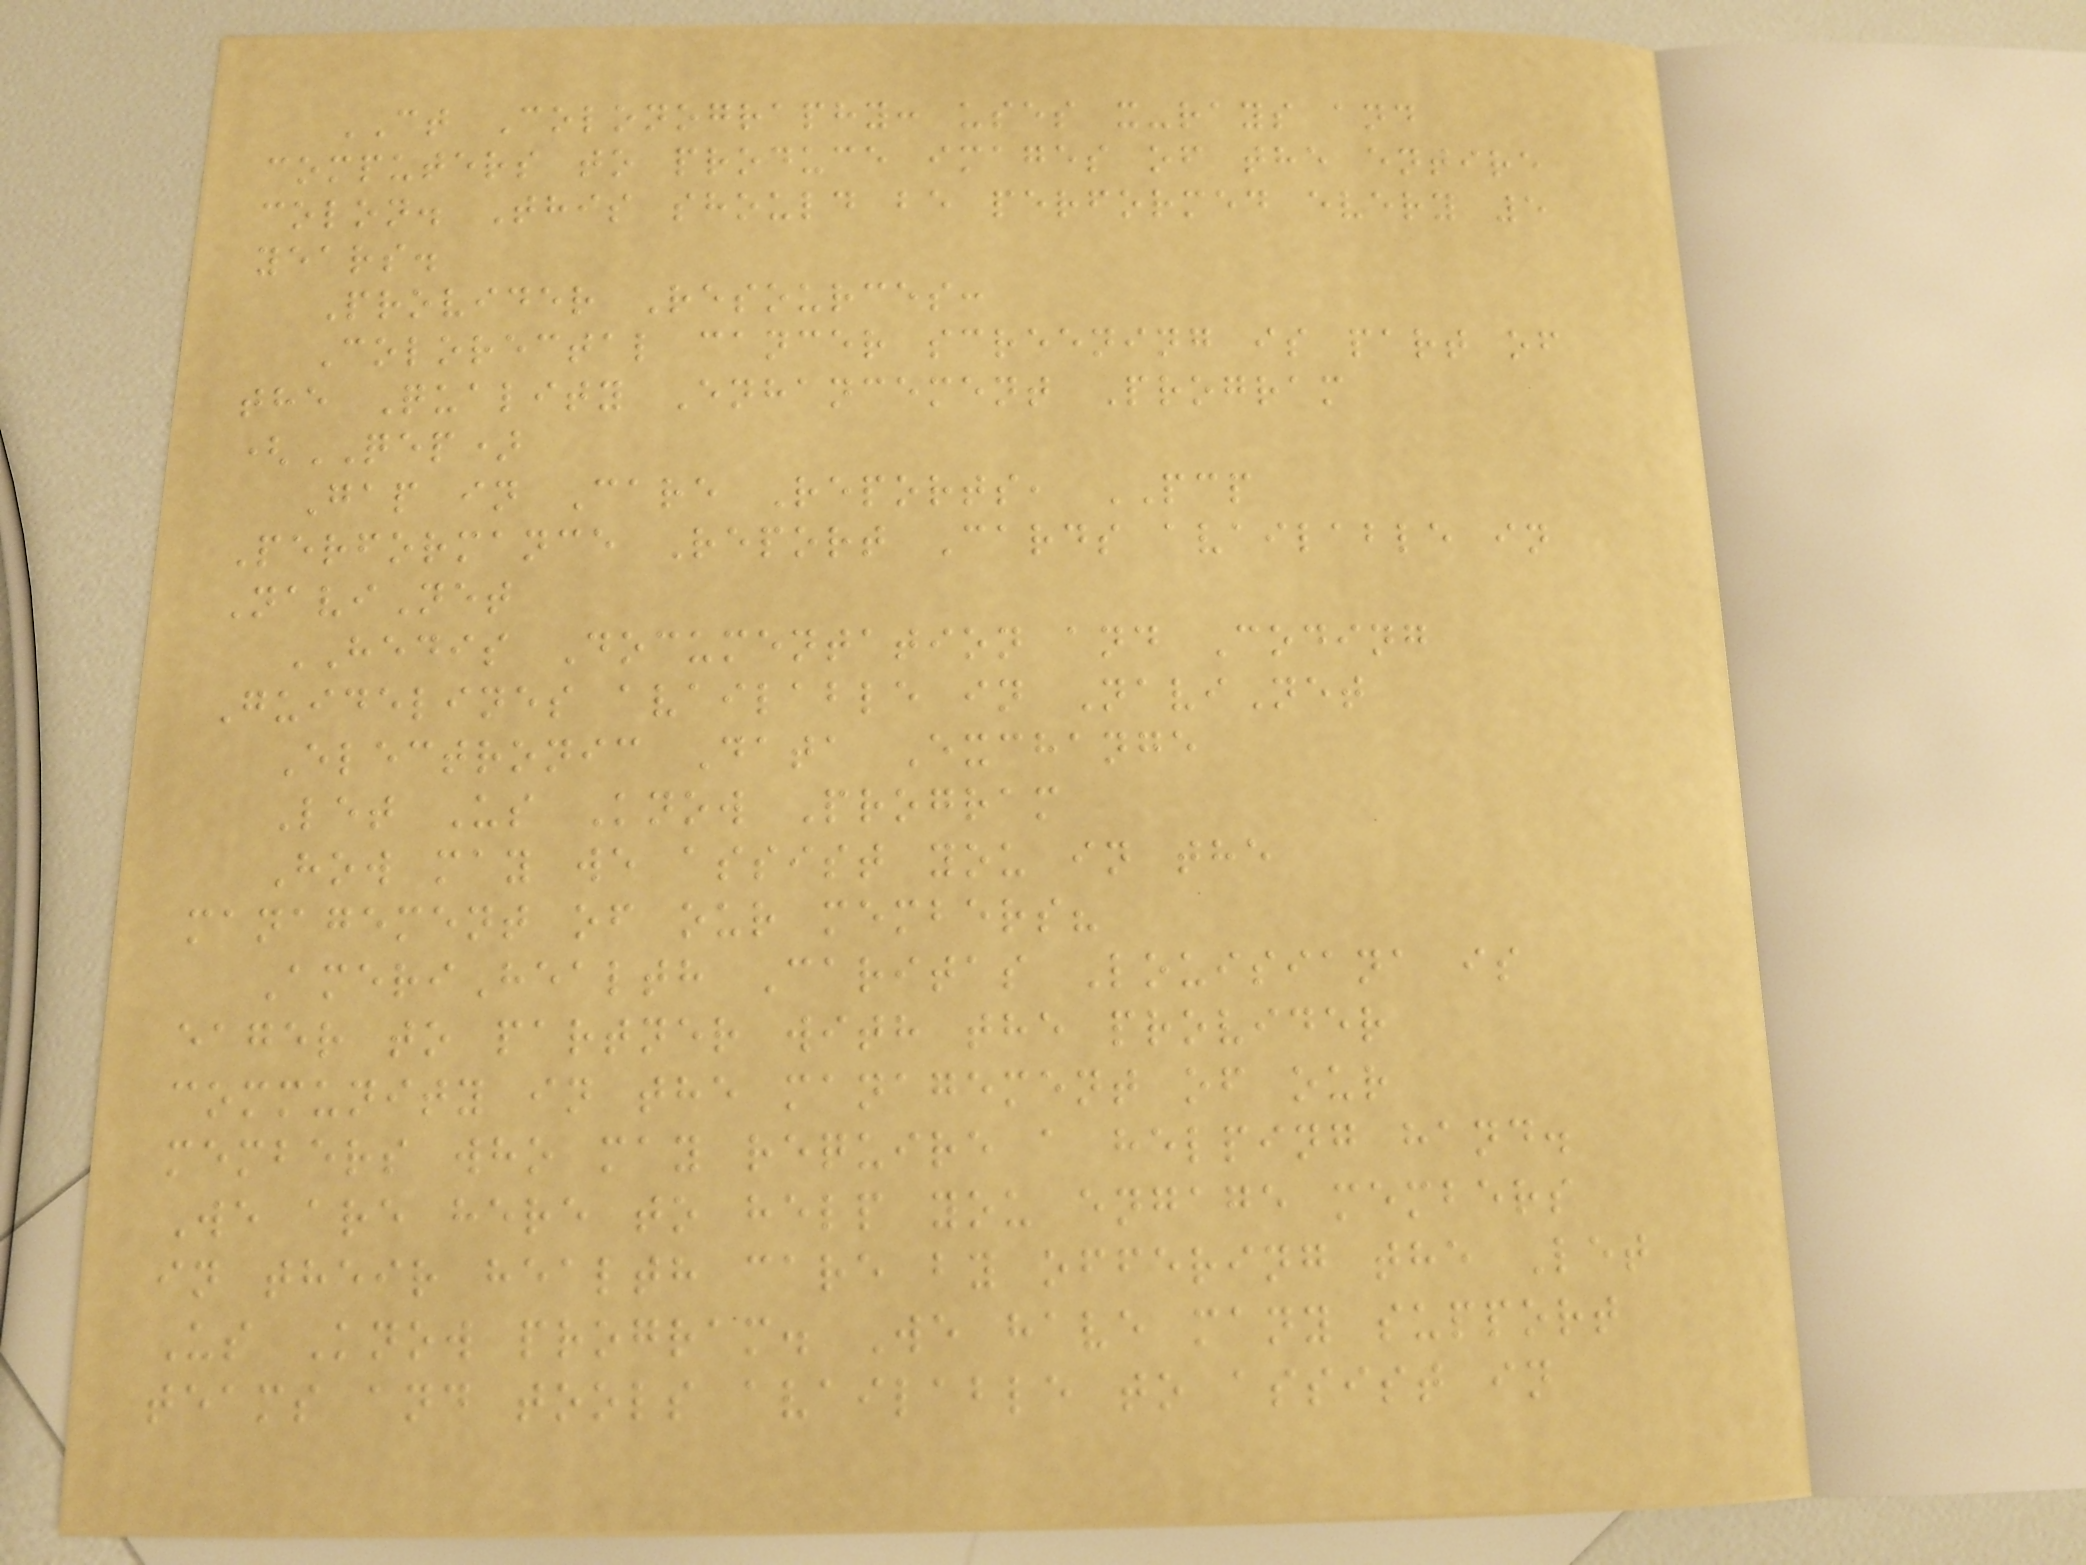CT Colonography: uses x-rays and
computers to produce images of the entire
colon. This should be performed every 5
years.
Provider Resources:
Colorectal cancer screening is part of
the Quality Enhancement Program
(QEP)
Gap in Care Reports, PCP
Performance Report Cards available in
NaviNet
HEDIS Documentation and Coding
Guidelines available in NaviNet
Electronic Data Exchange
Let Us Know Program
How may we assist you in the
management of our members?
AmeriHealth Caritas Louisiana is
eager to partner with the provider
community in the management of our
members who may require a helping hand.
We are here to help you engage members
in their health care by offering the Let
Us Know program. We have many support
teams and tools available to assist in
